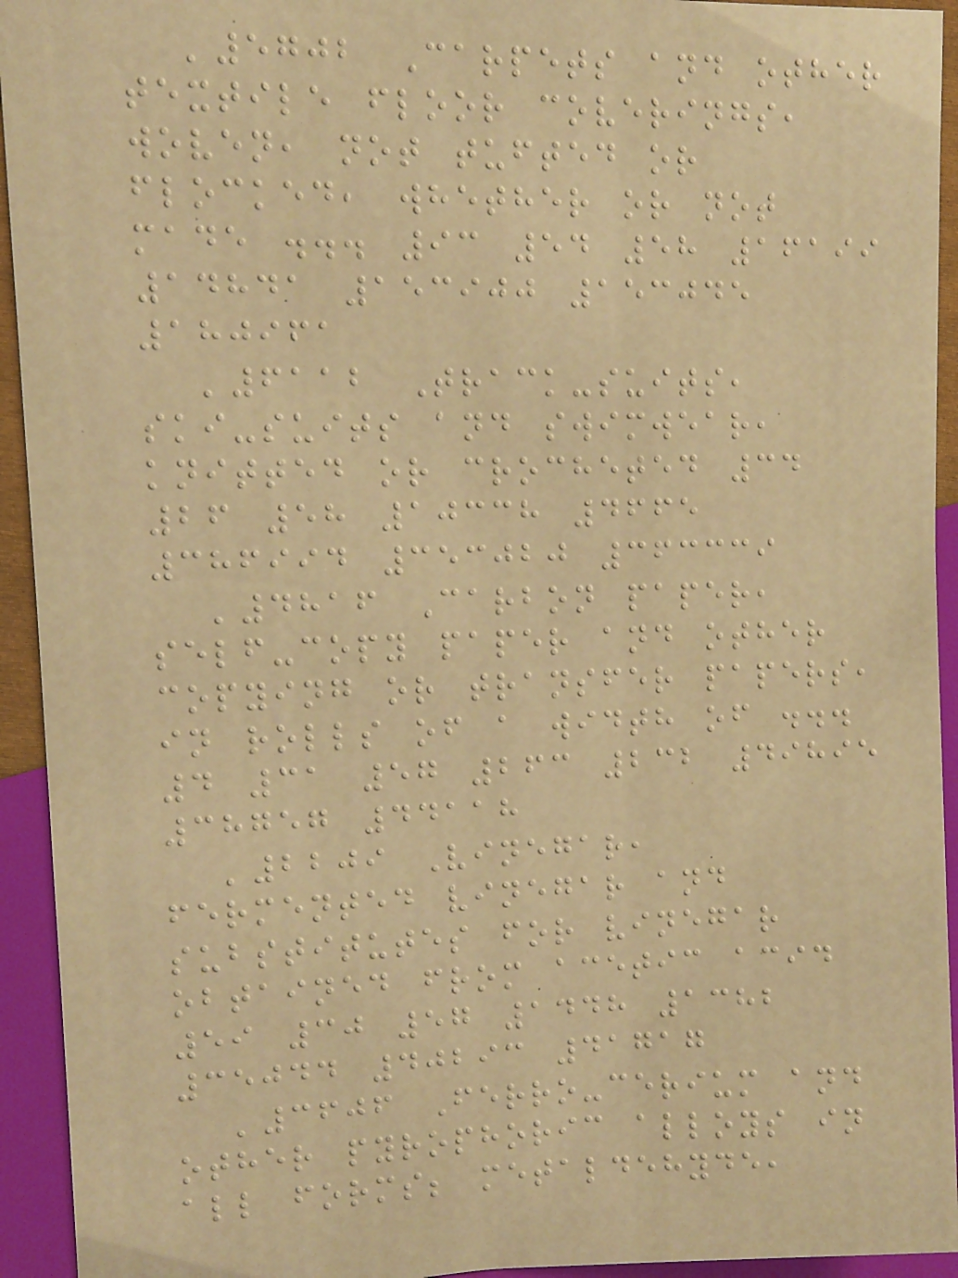'5702 Carpets and other
textile floor coverings,
woven, not tufted or
flocked, whether or not
made ... 93 54 58 16199
14841 153900 153045
180961
'6112 Track-suits,
ski-suits and swimwear,
knitted or crocheted 34
26 58 10338 4665
386994 353020 363339
'4816 Carbon paper,
self-copy paper and other
copying or transfer papers,
in rolls of a width of ...
4 31 57 263 232 49895
38757 44118
'2209 Vinegar,
fermented vinegar and
substitutes for vinegar
obtained from acetic acid
59 30 57 1448 1382
35044 40293 41717
'3606 Ferro-cerium and
other pyrophoric alloys in
all forms; metaldehyde,
